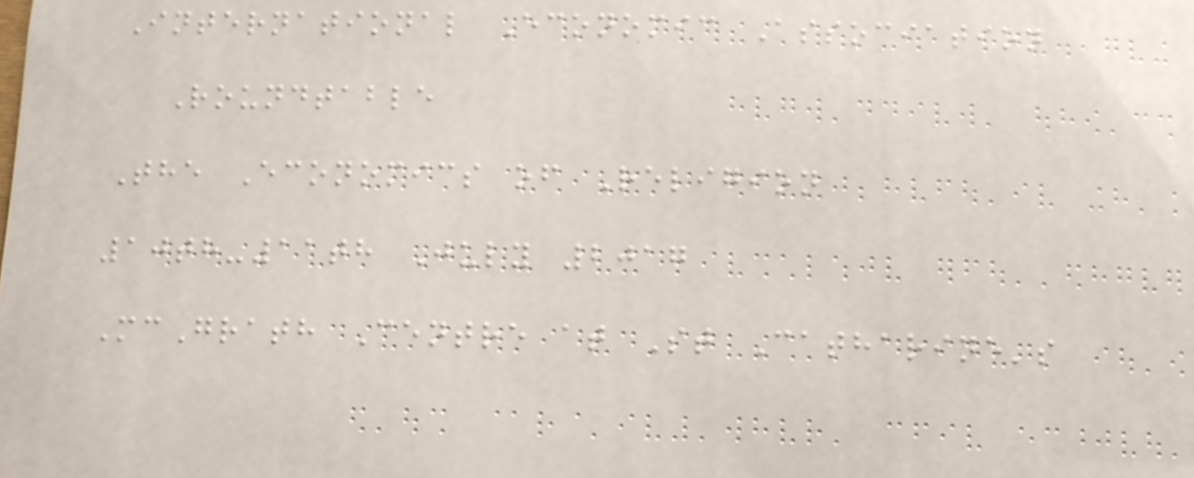International Economic Association
Roundtable
The Economics of Religion
10th-11th July 2017
McGrath Centre at St Catharine's
